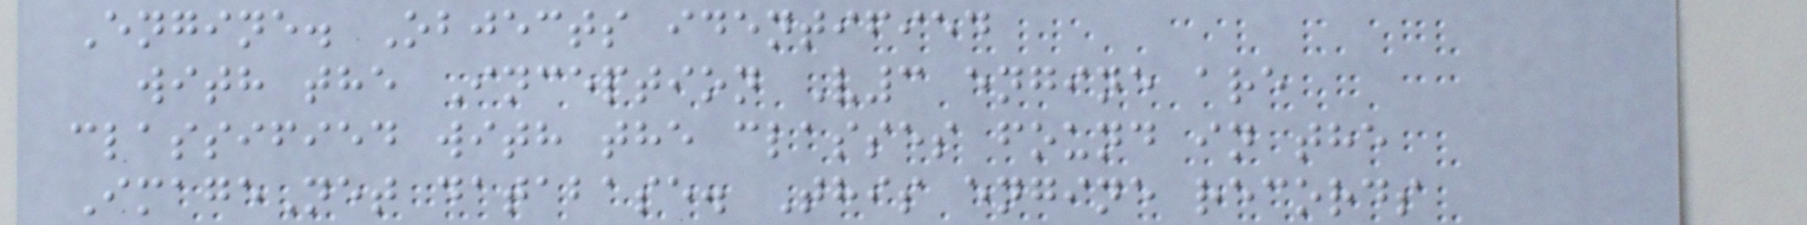Engine. Objects identified
with the Inception V3 engine are
classified with the classes found in the
ImageNet database. This engine records
